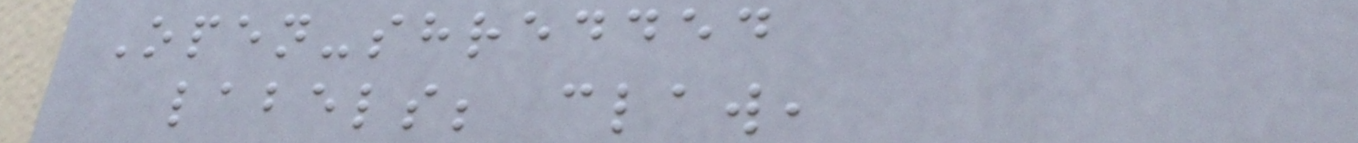Open-shredded
labels; claw,
